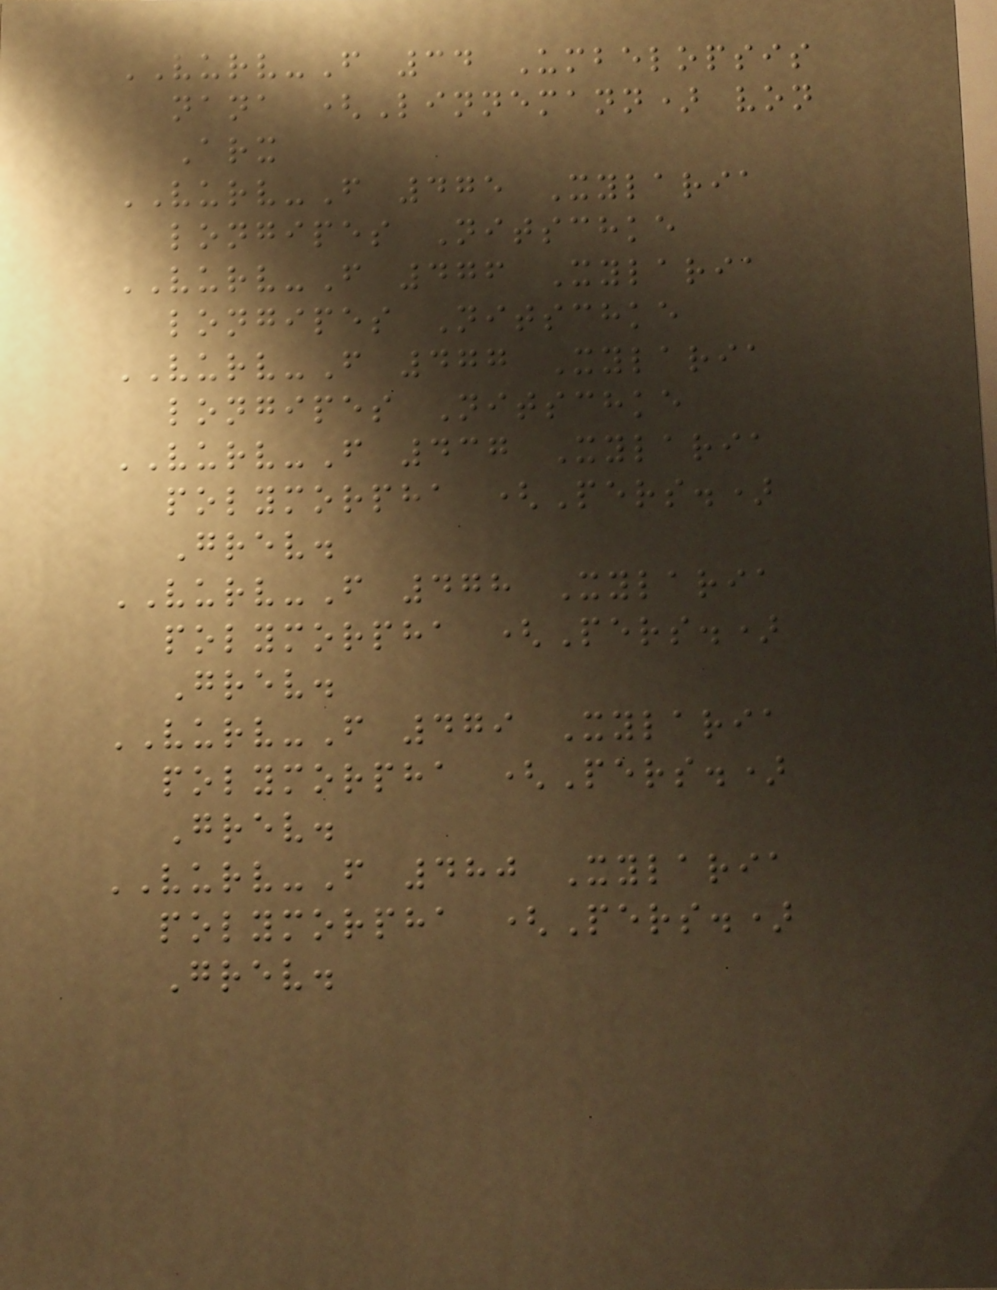VURV-F 34 Umbelopsis
nana (Linnemann) von
Arx
VURV-F 475 Xylaria
longipes Nitschke
VURV-F 476 Xylaria
longipes Nitschke
VURV-F 477 Xylaria
longipes Nitschke
VURV-F 437 Xylaria
polymorpha (Pers.)
Grev.
VURV-F 478 Xylaria
polymorpha (Pers.)
Grev.
VURV-F 479 Xylaria
polymorpha (Pers.)
Grev.
VURV-F 480 Xylaria
polymorpha (Pers.)
Grev.
